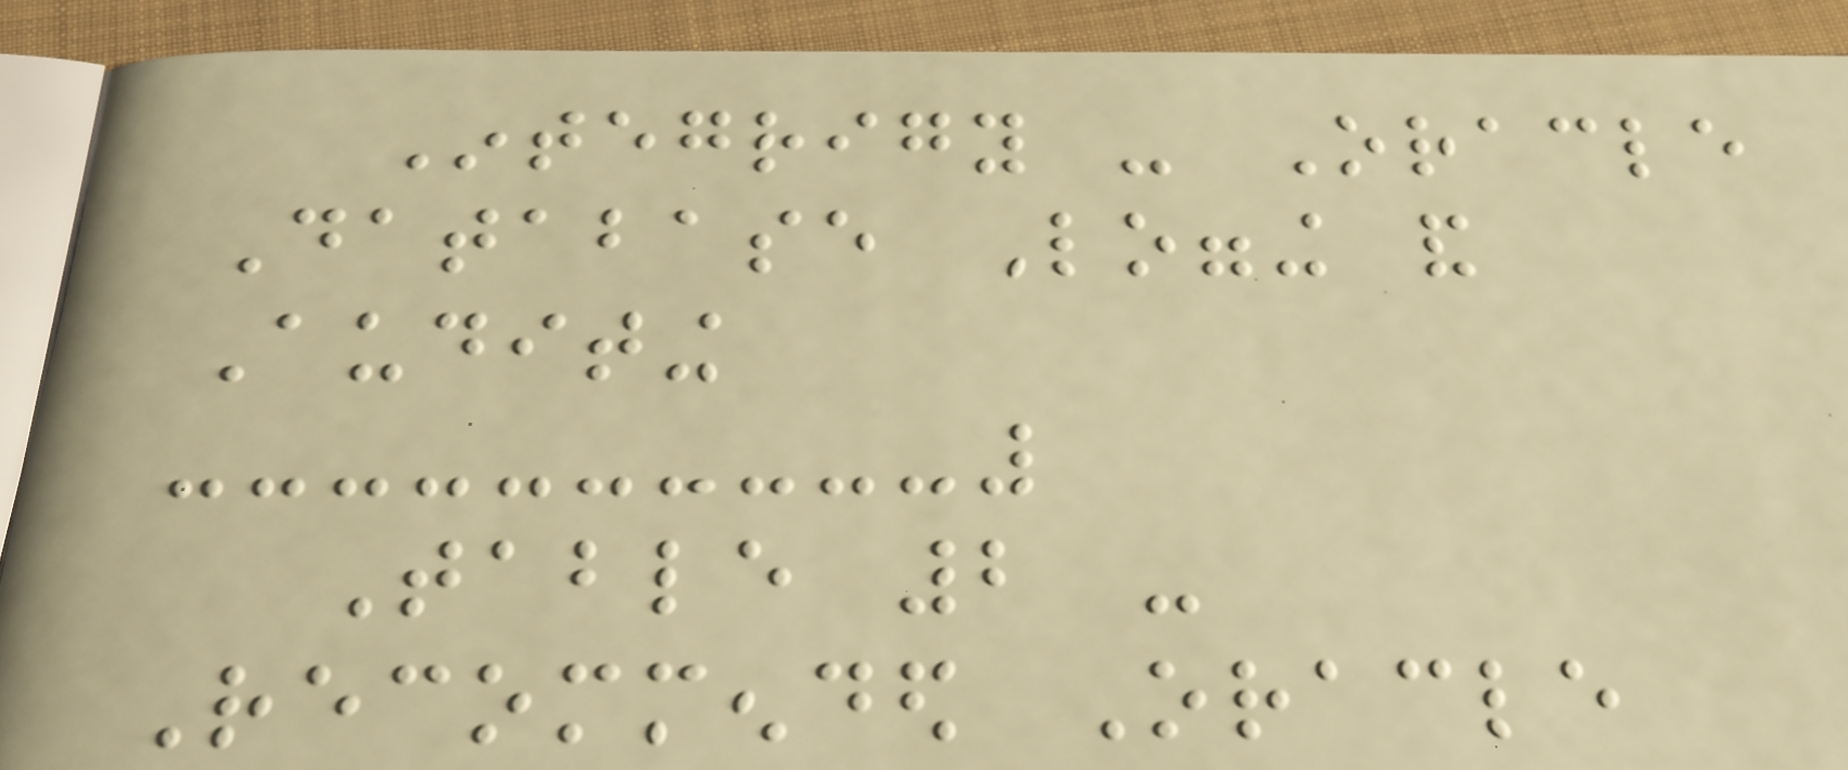Integrigy - Oracle
Database Logging and
Auditing
Table 2 -
Recommended Oracle
